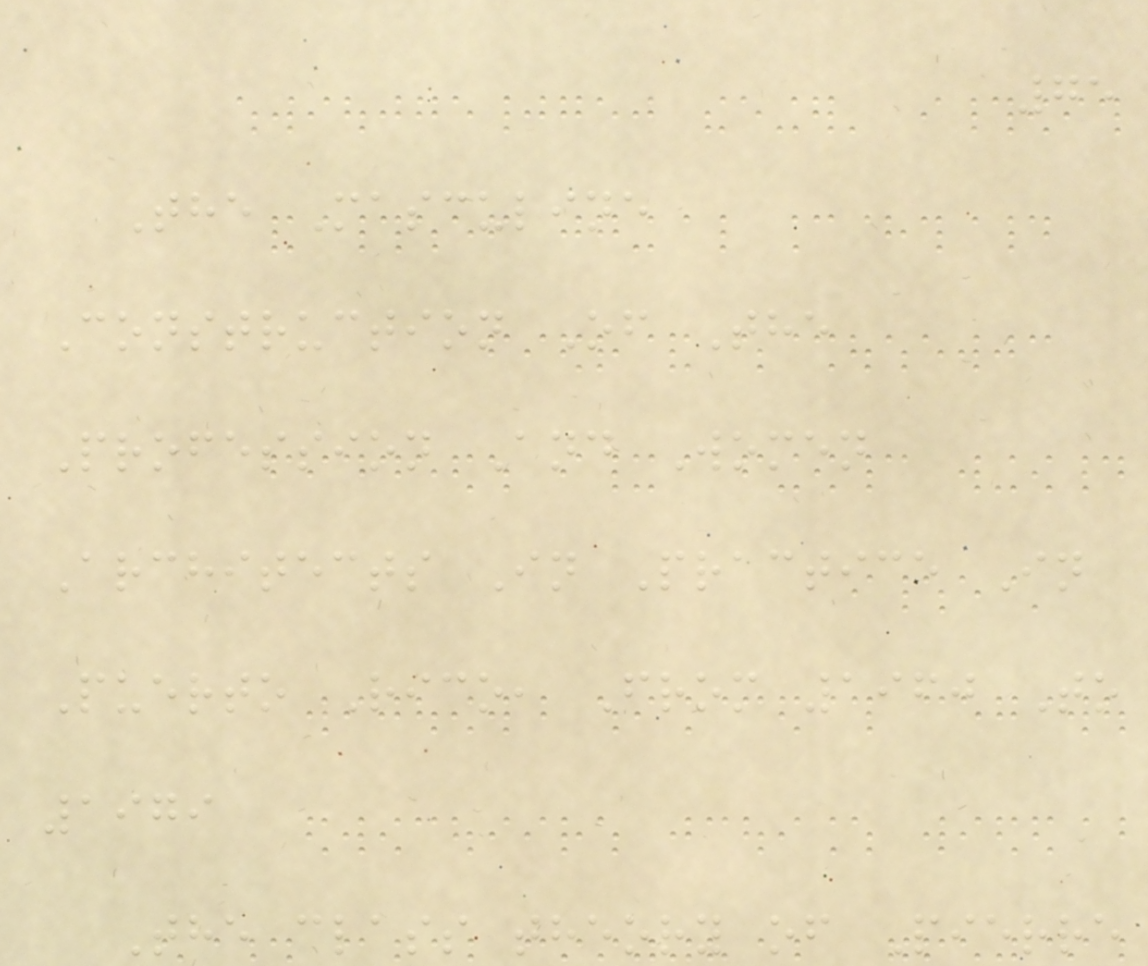75
The Masculine
Construction Of The
Profession And Women
Architects In Practice In
Puerto Rico, From 1960 To
1979
The class theory of Pierre
